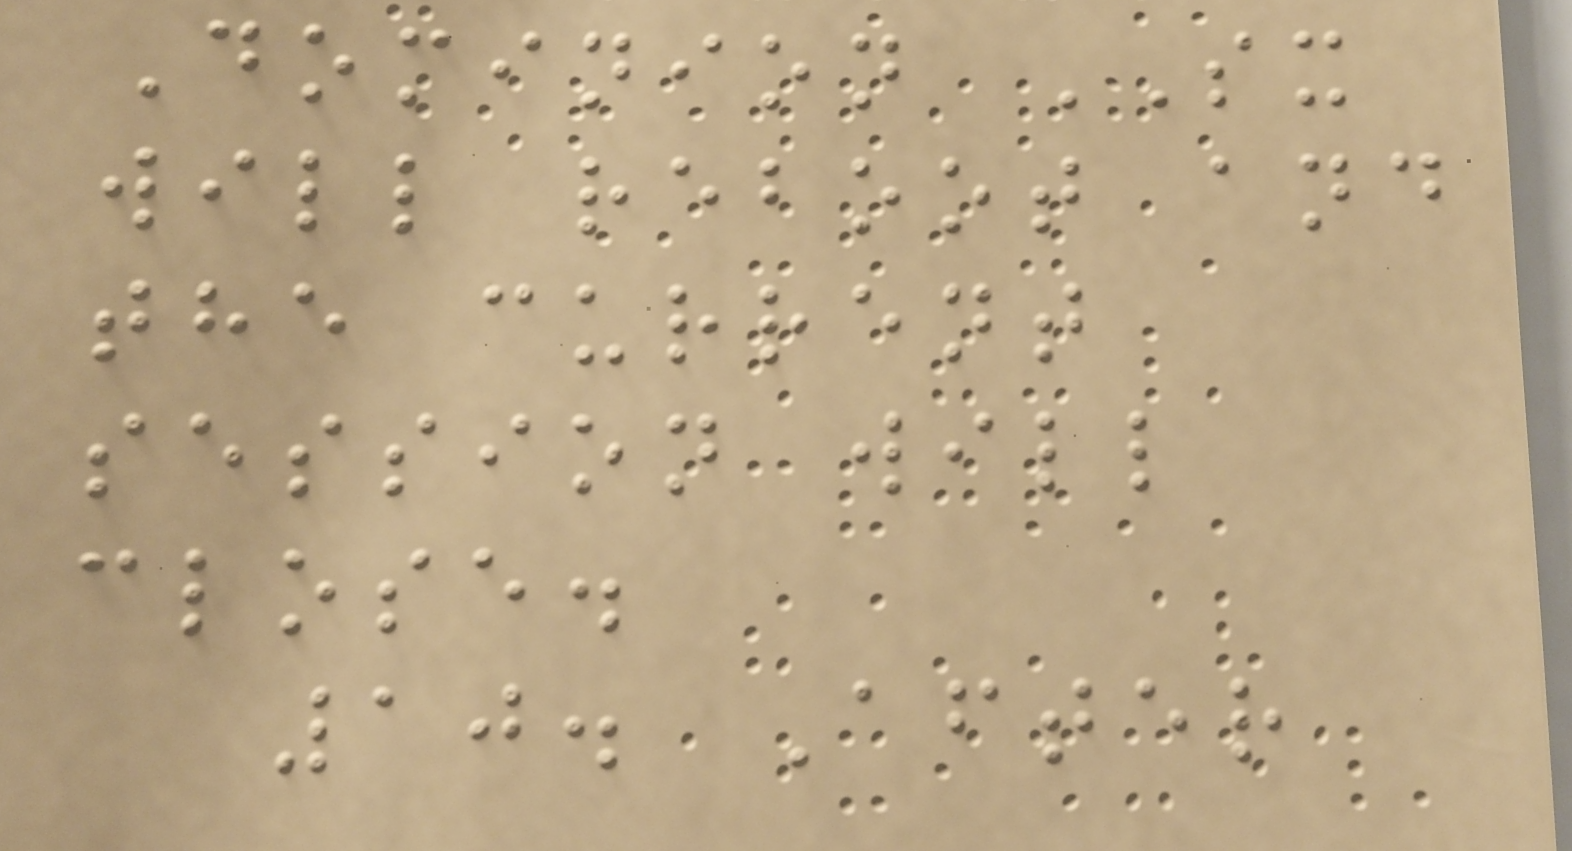Dominion SX
will reboot and
the current
session will
close.
10. After
